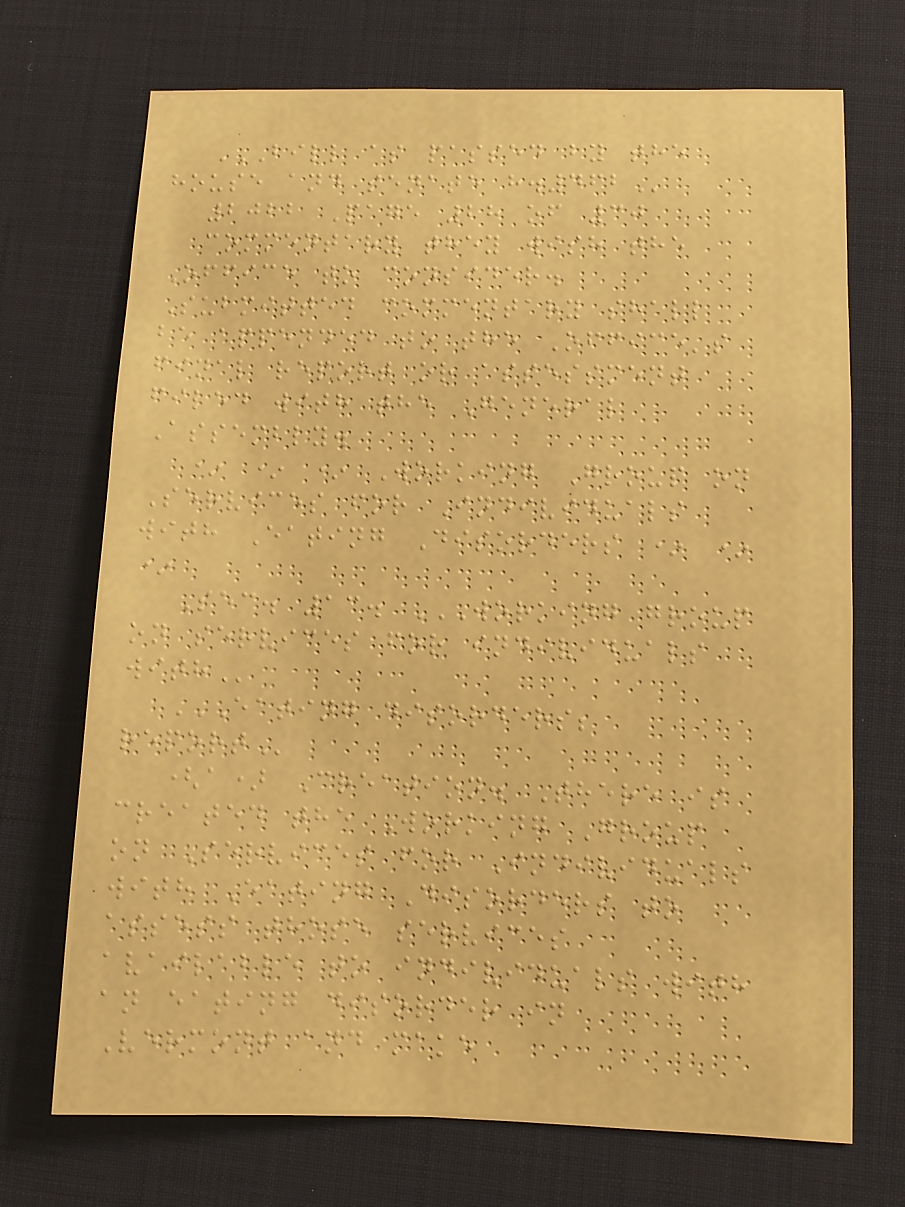BILL AS PASSED BY THE
HOUSE AND SENATE H.462
2022 Page 28 of 30
commentary they wish the
Office to consider.
Submitted commentary shall
be appended to the Office's
final report or assessment
filed with the General
Assembly.
* * * Working Group on
Services for Individuals
with Eating Disorders * *
*
Sec. 13. WORKING GROUP
ON SERVICES FOR INDIVIDUALS
WITH
EATING DISORDERS;
REPORT
(a) Creation. There is
created the Working Group
on Services for Individuals
with Eating Disorders to
assess those services
available to individuals with
an eating disorder in
Vermont and make
